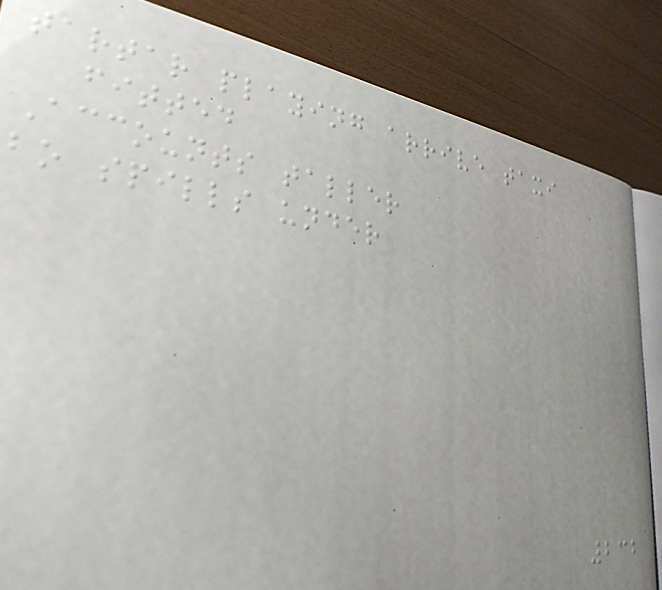tartar playing arrive taxi
fitted
Accounts taller
bo spills under
232
